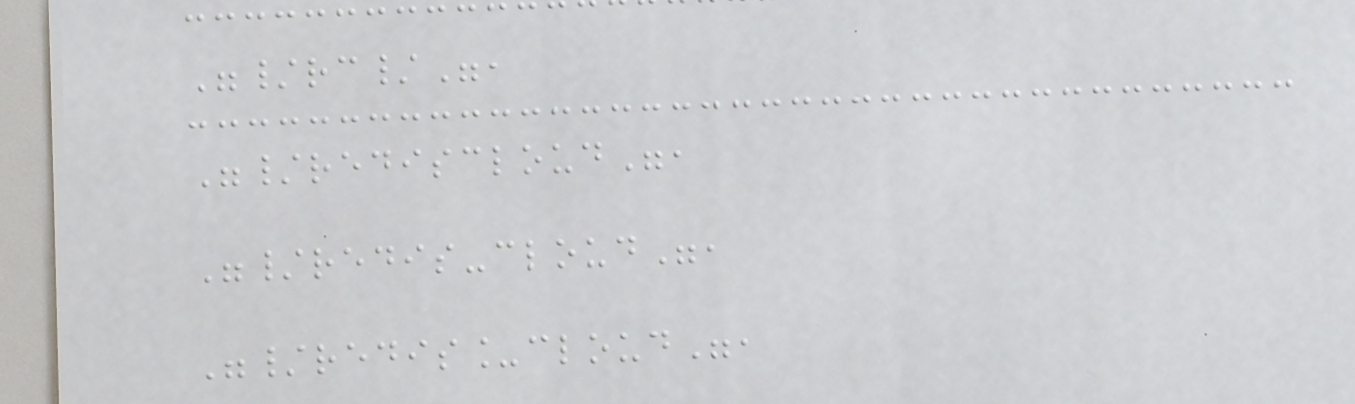"/rc/",
"/rediscloud",
"/redis-cloud",
"/redis_cloud",
